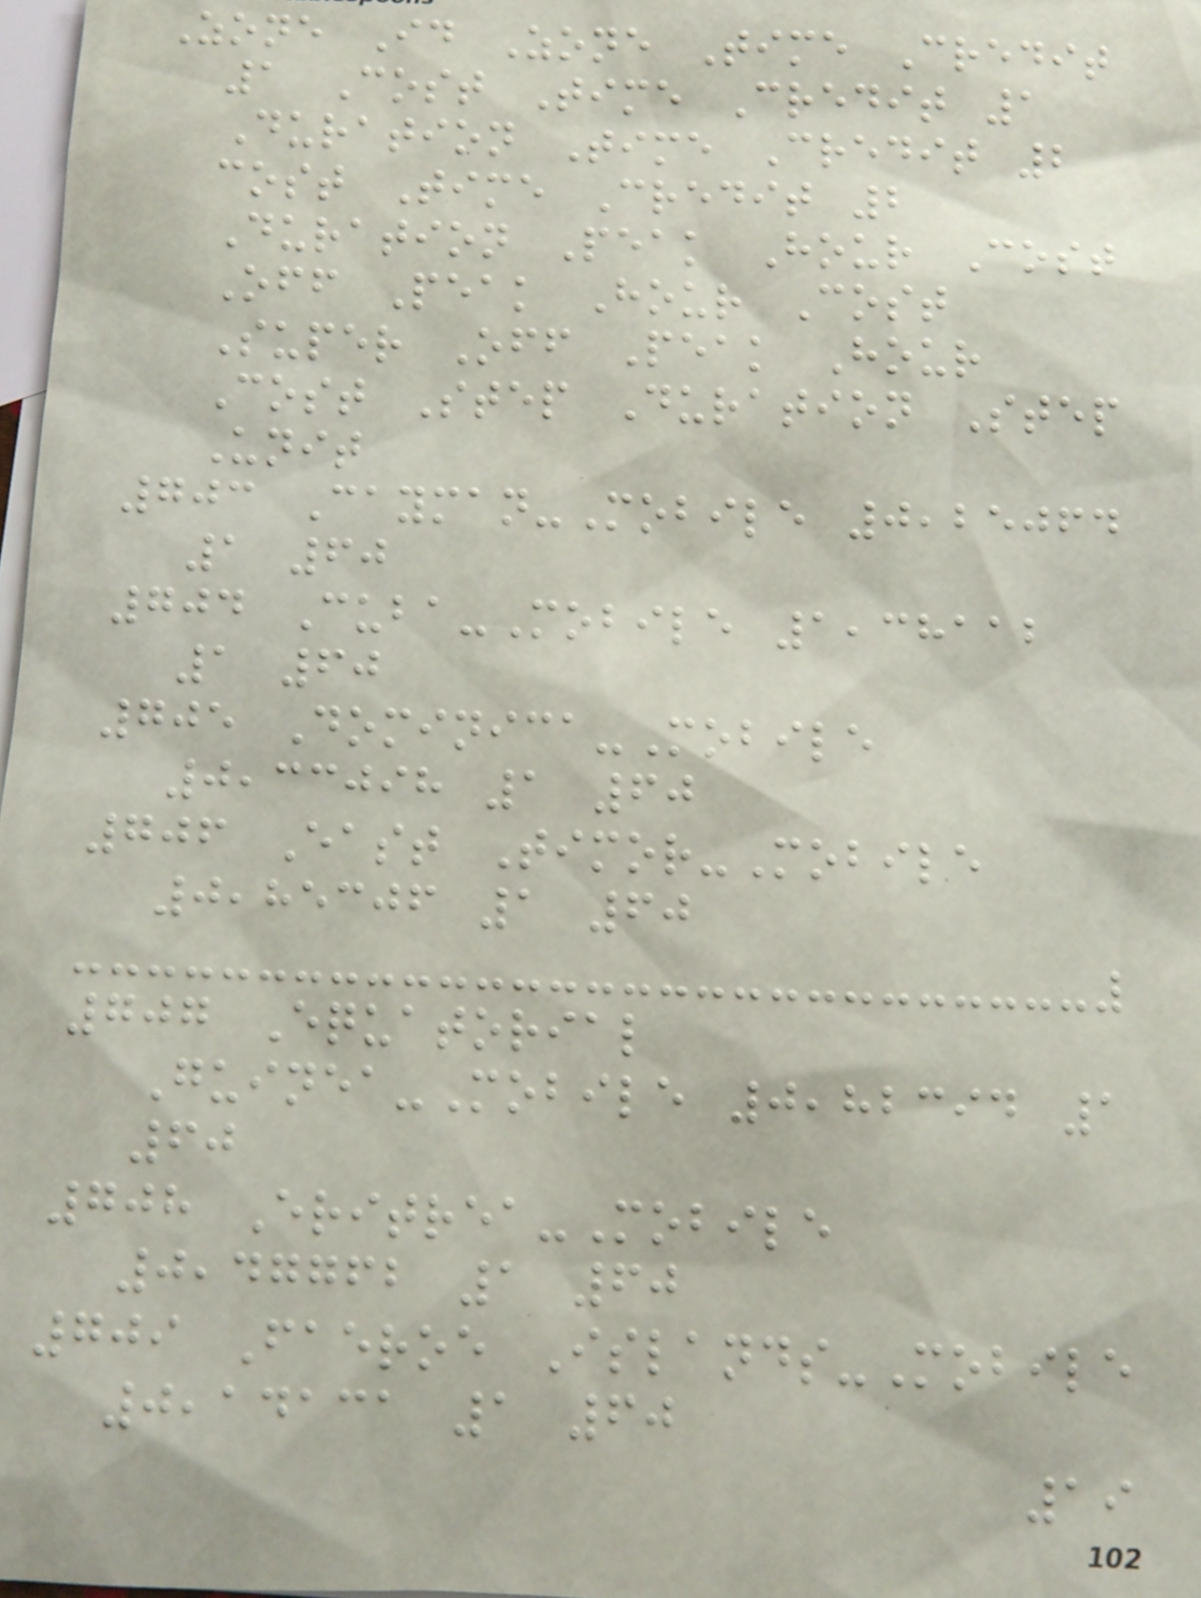Zone Id Zone Time Credit
1 Cost Time Credit 1
Duration Time Credit 2
cost Time Credit 2
Duration Peak Hour Cost
Off Peak Hour Cost
Super Off Peak Hour
Cost Step Duration Step
Unit
703 Cayman-Mobile 0,25064
1 60
704 Cuba-Mobile 1,38112
1 60
705 Dominica-Mobile
0,33098 1 60
706 East Timor-Mobile
0,85306 1 60
707 Equatorial
Guinea-Mobile 0,82394 1
60
708 Eritrea-Mobile
0,47762 1 60
709 Faeroe Islands-Mobile
0,14131 1 60
19
